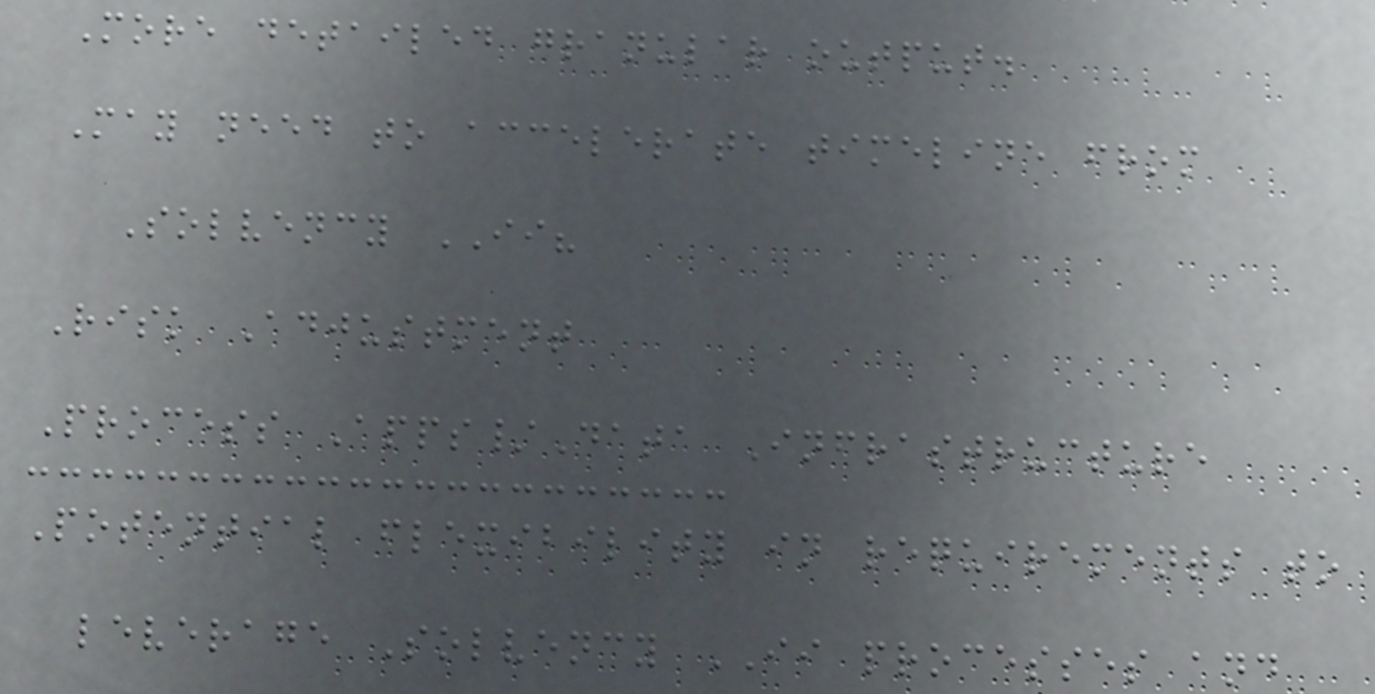More detailed granular output.
May need to accelerate timeline from
Solvency II?
Risk Adjustment
Process Apps/Data Infrastructure
Potential flexibility in requirements to
leverage Solvency II processes and
